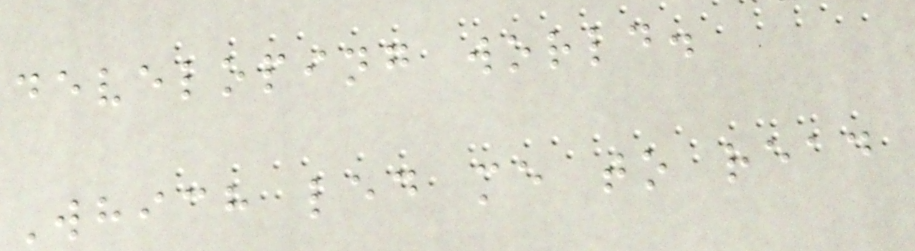developing world.
Which led me to read
